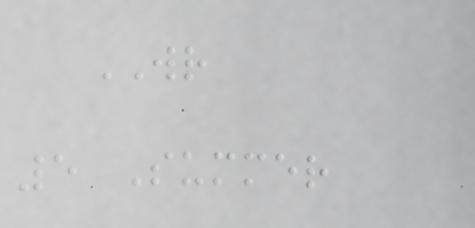WR
5 Summer
